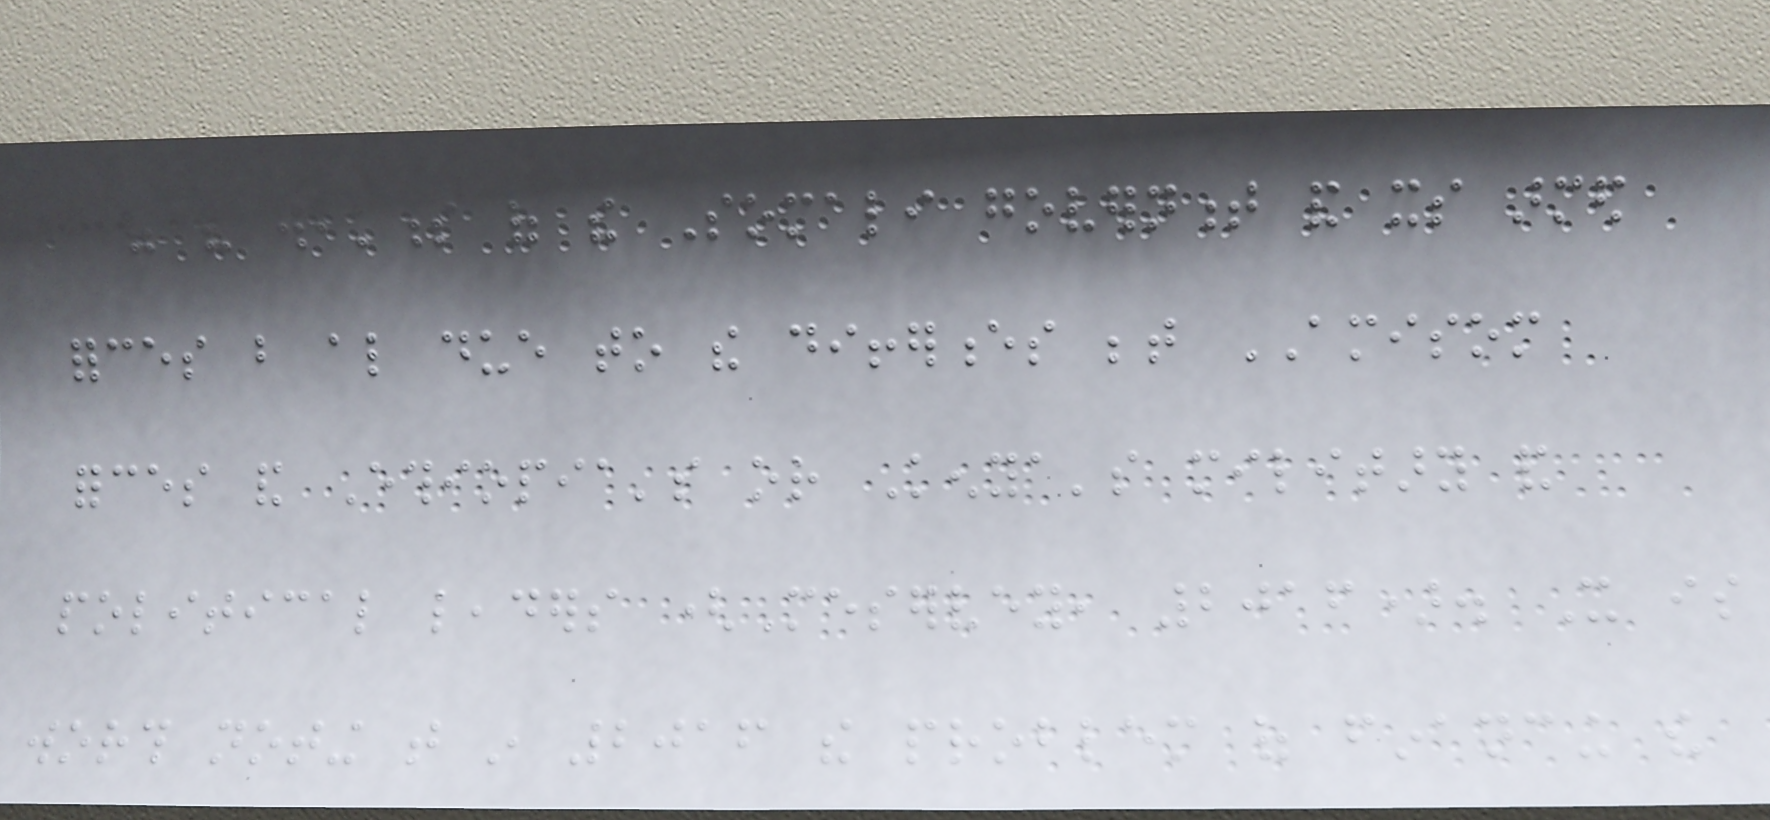of the weakness of the Somali government and its armed
forces but also due to the differences between AMISOM
forces and Ethiopia's or Kenya's military and
political leaders (Meservey, 2016). It is
worth noting that in 2016 the problem of financing the
